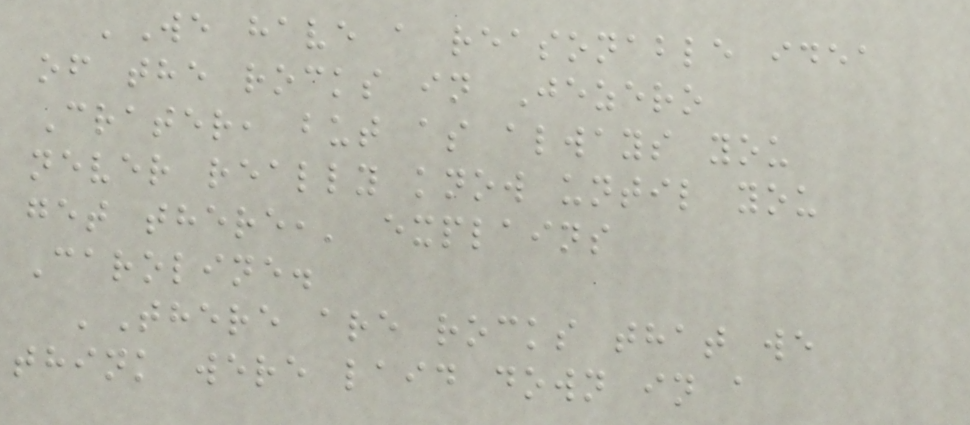'We have a reasonable idea
of the rocks in Jezero
Crater, but as always you
never really know until you
get there,' explains
Caroline.
'There are rocks that we
think were laid down in a
